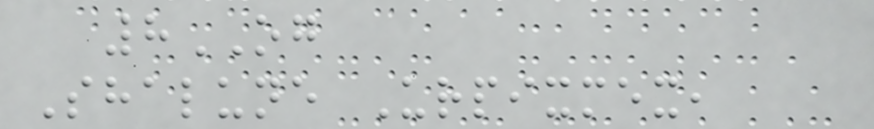8OG
Shalune Urpixmex,
